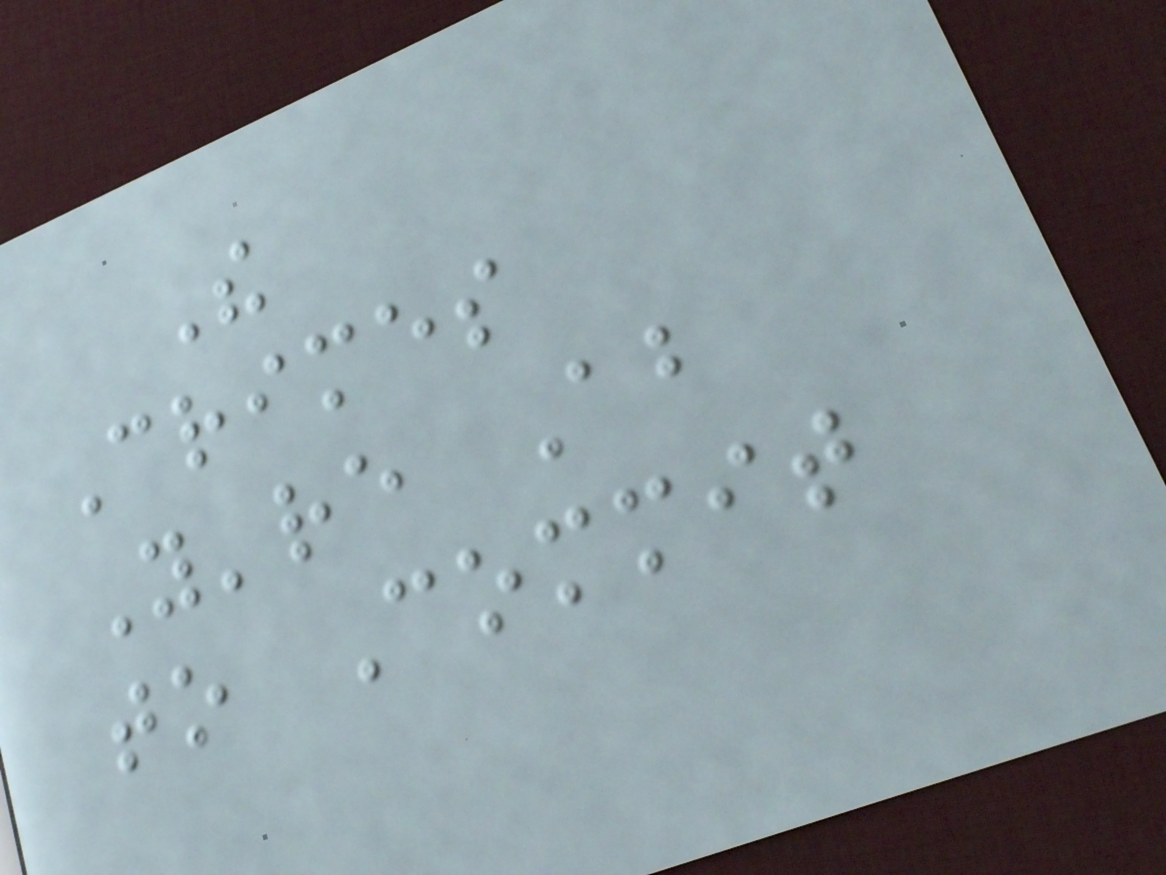The
Crimes
You're About
to Commit
